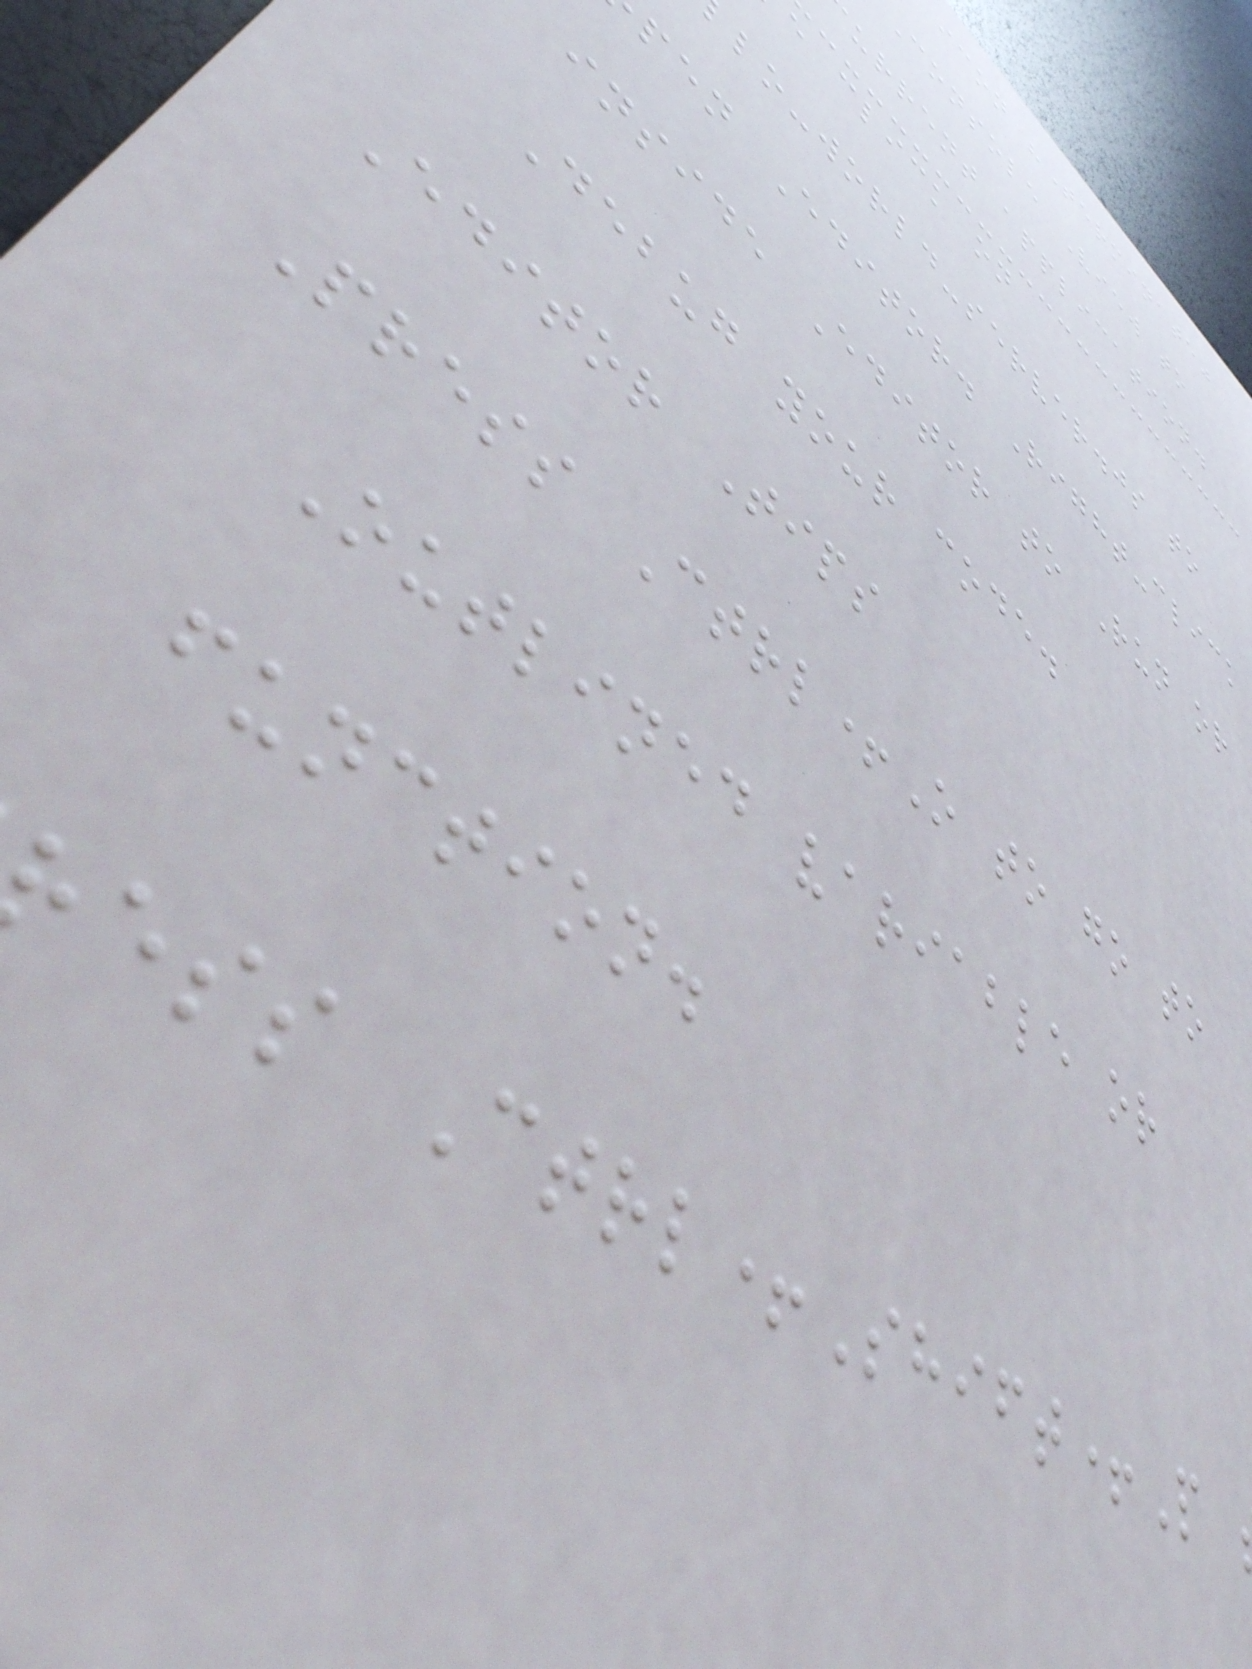icon "Terminate"
Console View to
urrent application.
e click on
lo-world-server.js to
pen Editor. Right-click
inside Editor to Run or
Debug your code.
Editor Tips
Press Ctrl+O to go to
Outlined variable or
function.
ess Ctrl+Shift+P
